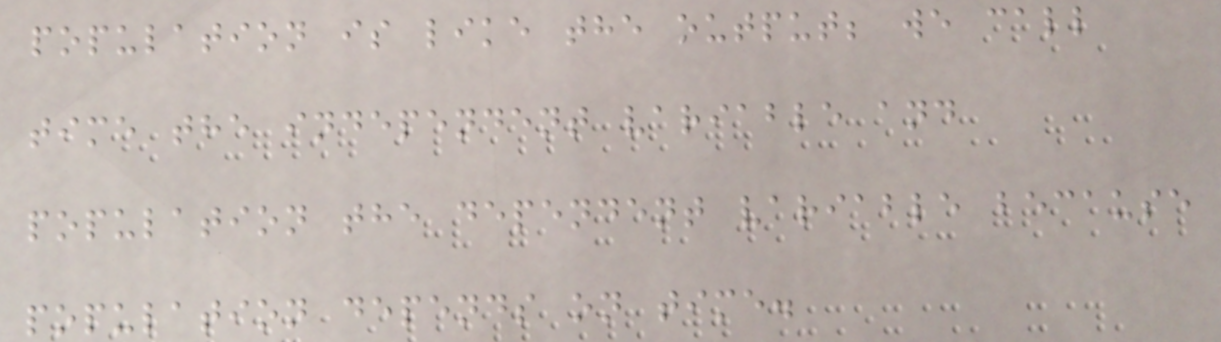population is like the output; we call
time the independent variable and
population the dependent variable because
population depends on time.
